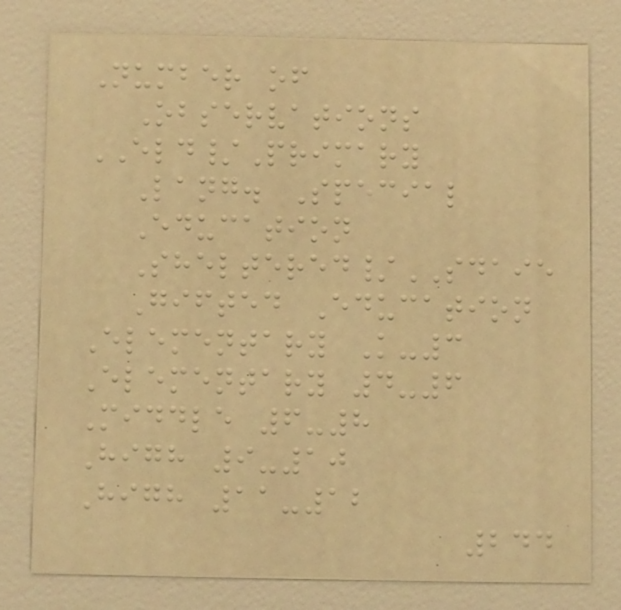Number of
Observations
ELD/Primary
Lang. Special
Education
Sheltered/SDAIE
Gifted Education
Elementary K-3
Elementary 4-6
Middle 6-8
High 9-10
High 11-12
244
